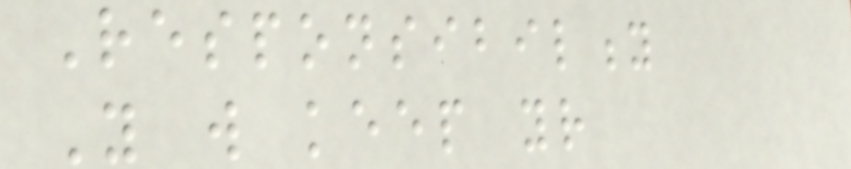Responsibility
You will keep your
